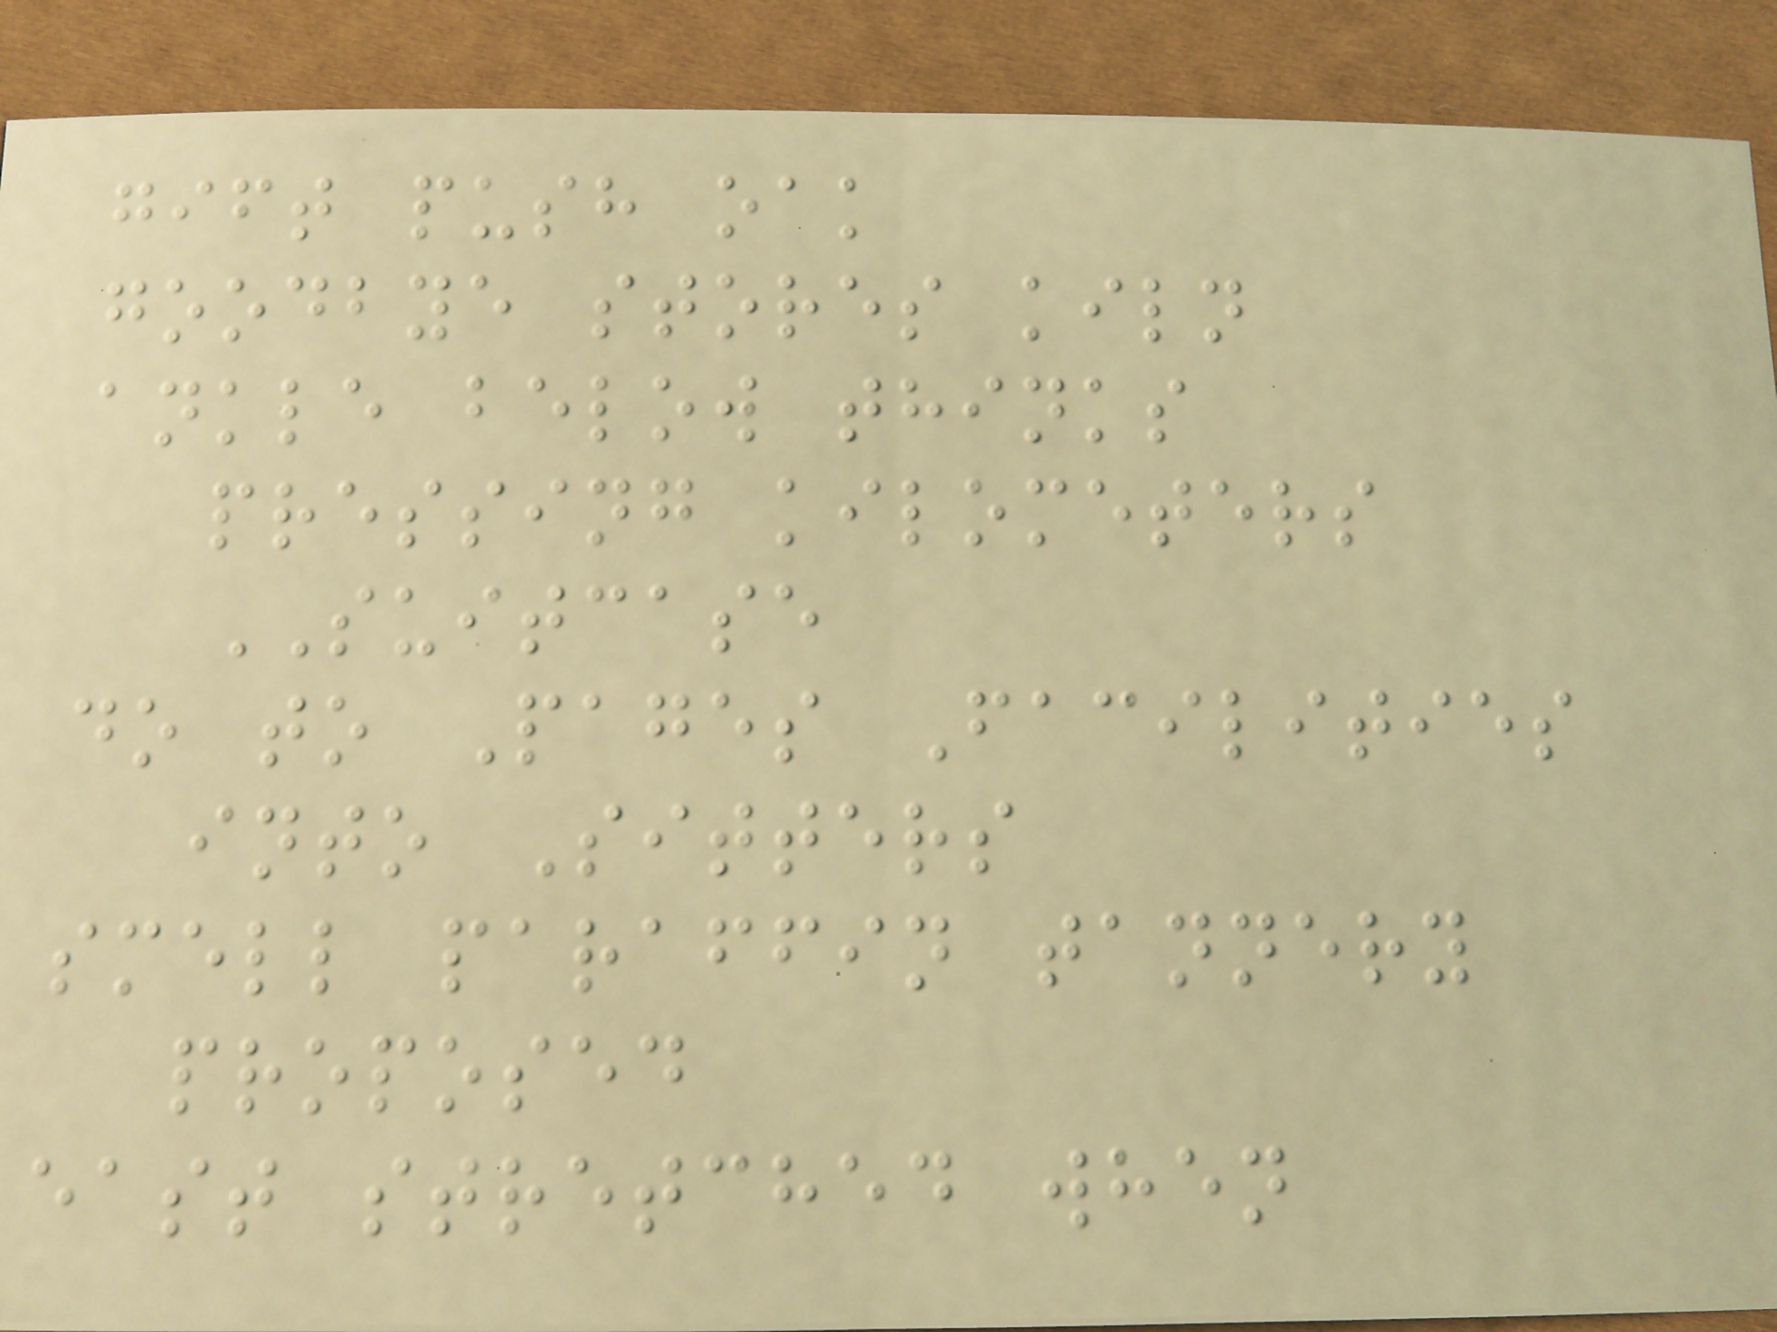gift push oak
goodbye stores kiln
ankle below thinks
pressing kilometers
SUITCASE
do to Pages Facilities
into Sitters
smell paraffin tannery
proposed
east stretched when
